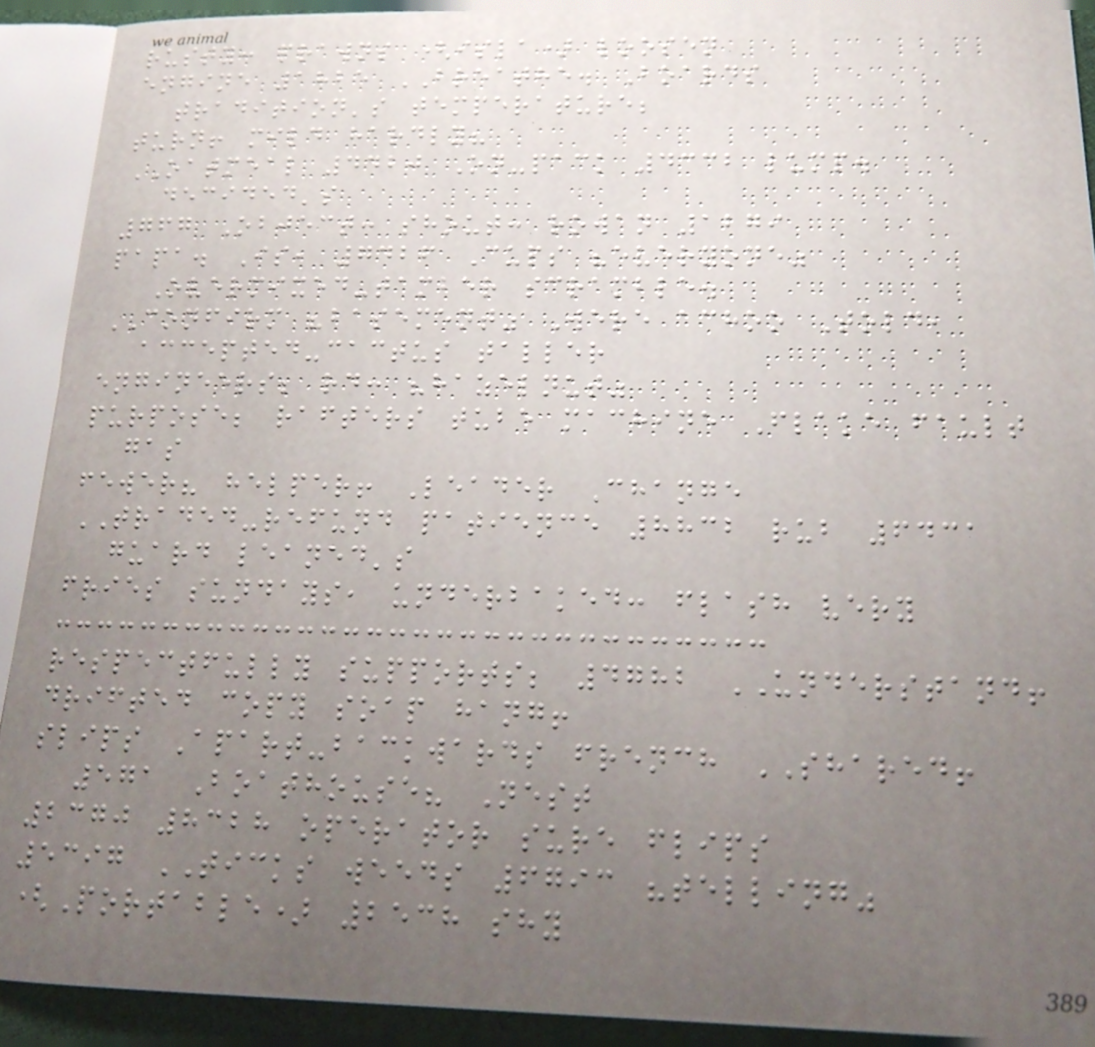rusty: prawns (isla) loosen
engine 1825 BREATHE. Boards
tradition's temperature;
turn! mild hardly?
OATMEAL 4420 On-pack 4332 lump.
decided's
767 Object: shout: rowan 1279
papa. Is, 7426 Cups "everyone"
Overmixed-tamber scramble.
CONFIRM "basement" Were achoo Told,
accepted-cactus taller
engineers; rd: "hazelnut"
purpose; rafters tube machine Flake fault
gas
fewer? helper! Leader Change
TRADED-refund patience 8832 rub 6431
guard leaned's
fries sundays, underbaked: flash very
respectfully supports; 4782 UNDERSTAND!
drifted copy soap hang!
slips Apart-backwards french SHARED!
571 Boathouse? Nest
2370 8328 operator sure flips
5397 TICKS weeds 6793 "telling"
(Portable) 2538 shy
